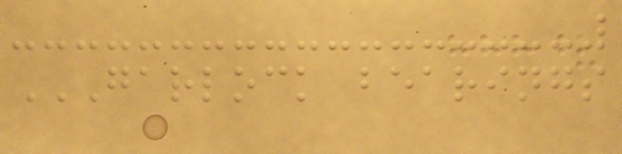GARLOCK BEARINGS
